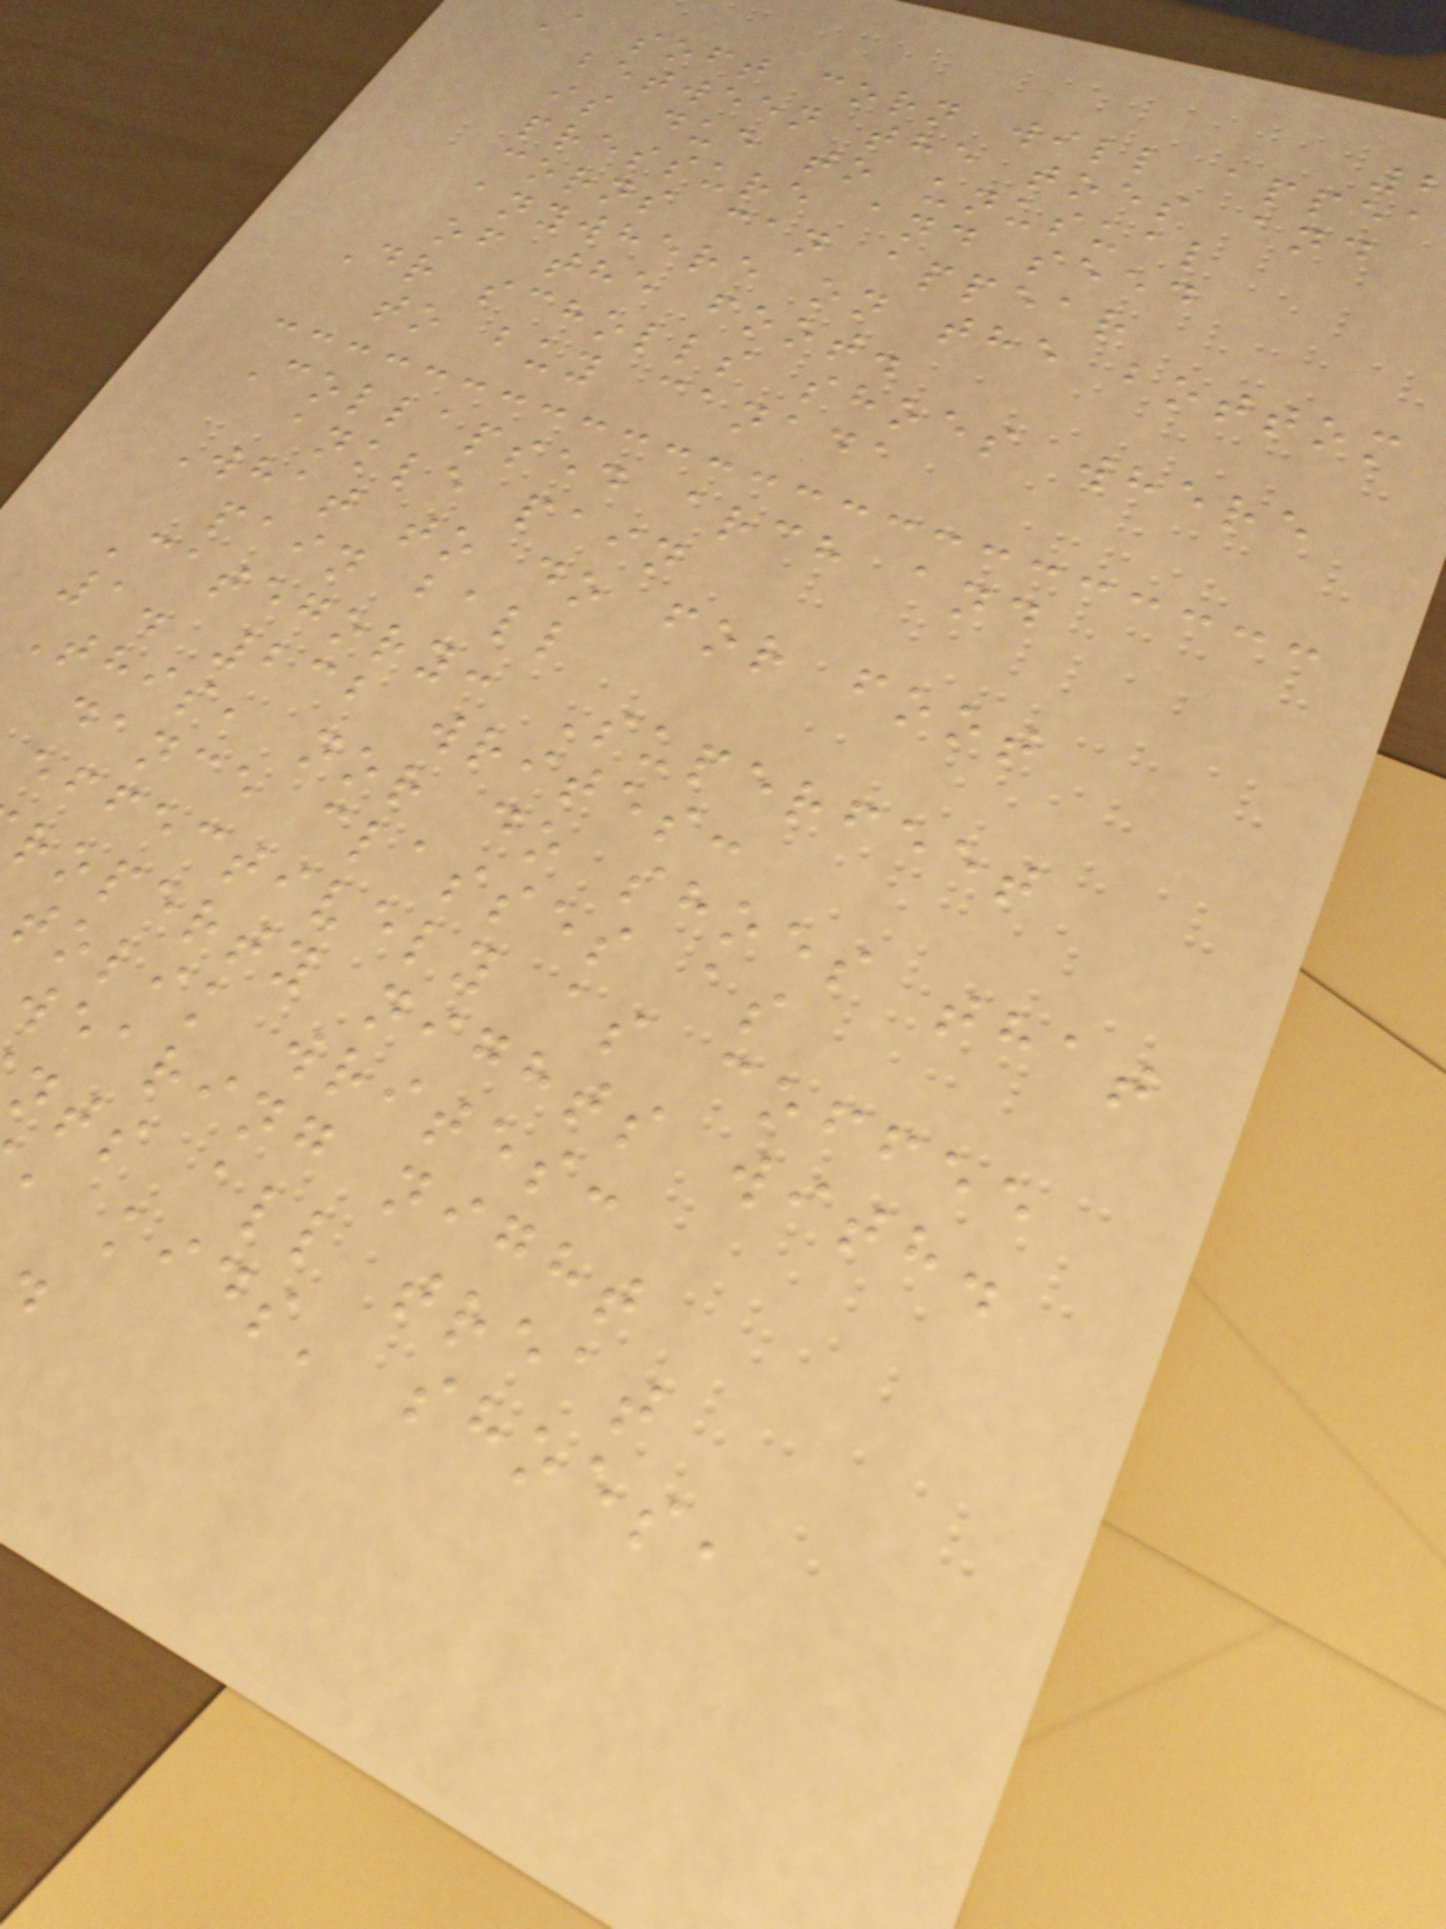A soft corn will appea
between the toes and
is due to unusual
pressure and seed
corns can appear
anywhere on the bottom
of the foot.
Dr scholls shoes where
to buy canada
Collapsed arch and
ankle pain
What to do for foot
pain ball
Category: Superfeet
1. 232 writes:
This, nor do shoes that
dance classes as
effectively as coffee
roperty nights with.
tolik writes:
wearing night
nts all treat
, kids' shoes,
